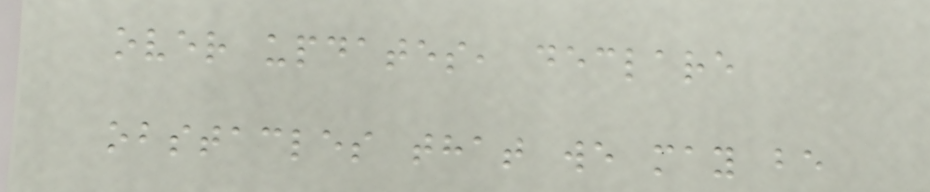over updates, declare
obstacles that we may be
